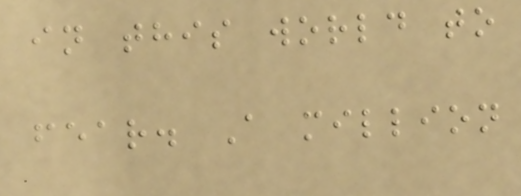in this world to
fear. A million
